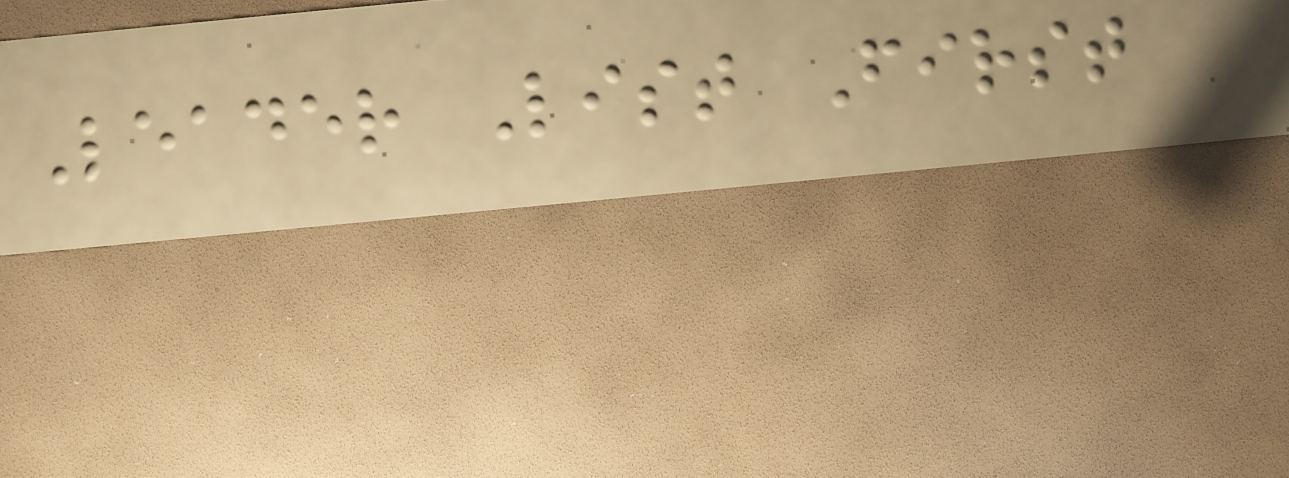Leader List First
